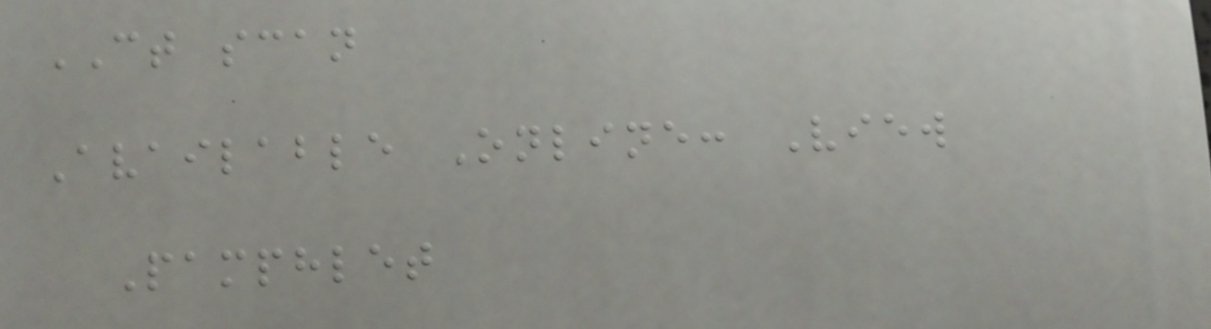CT scan
Available Online: View
Pamphlet
